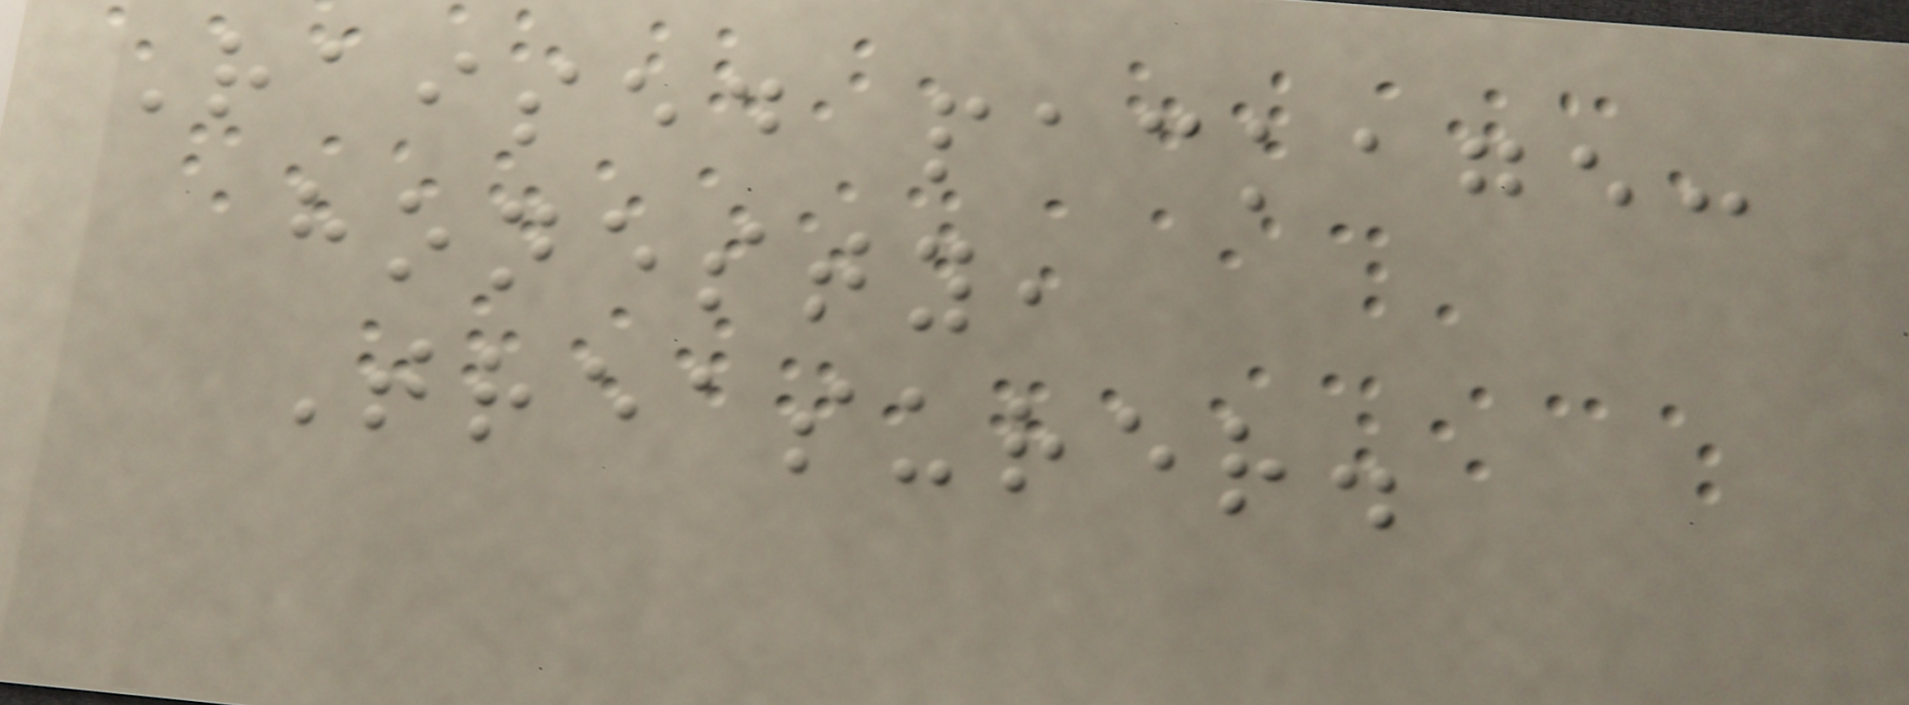Raised package:
honesty,
Treasurer.
